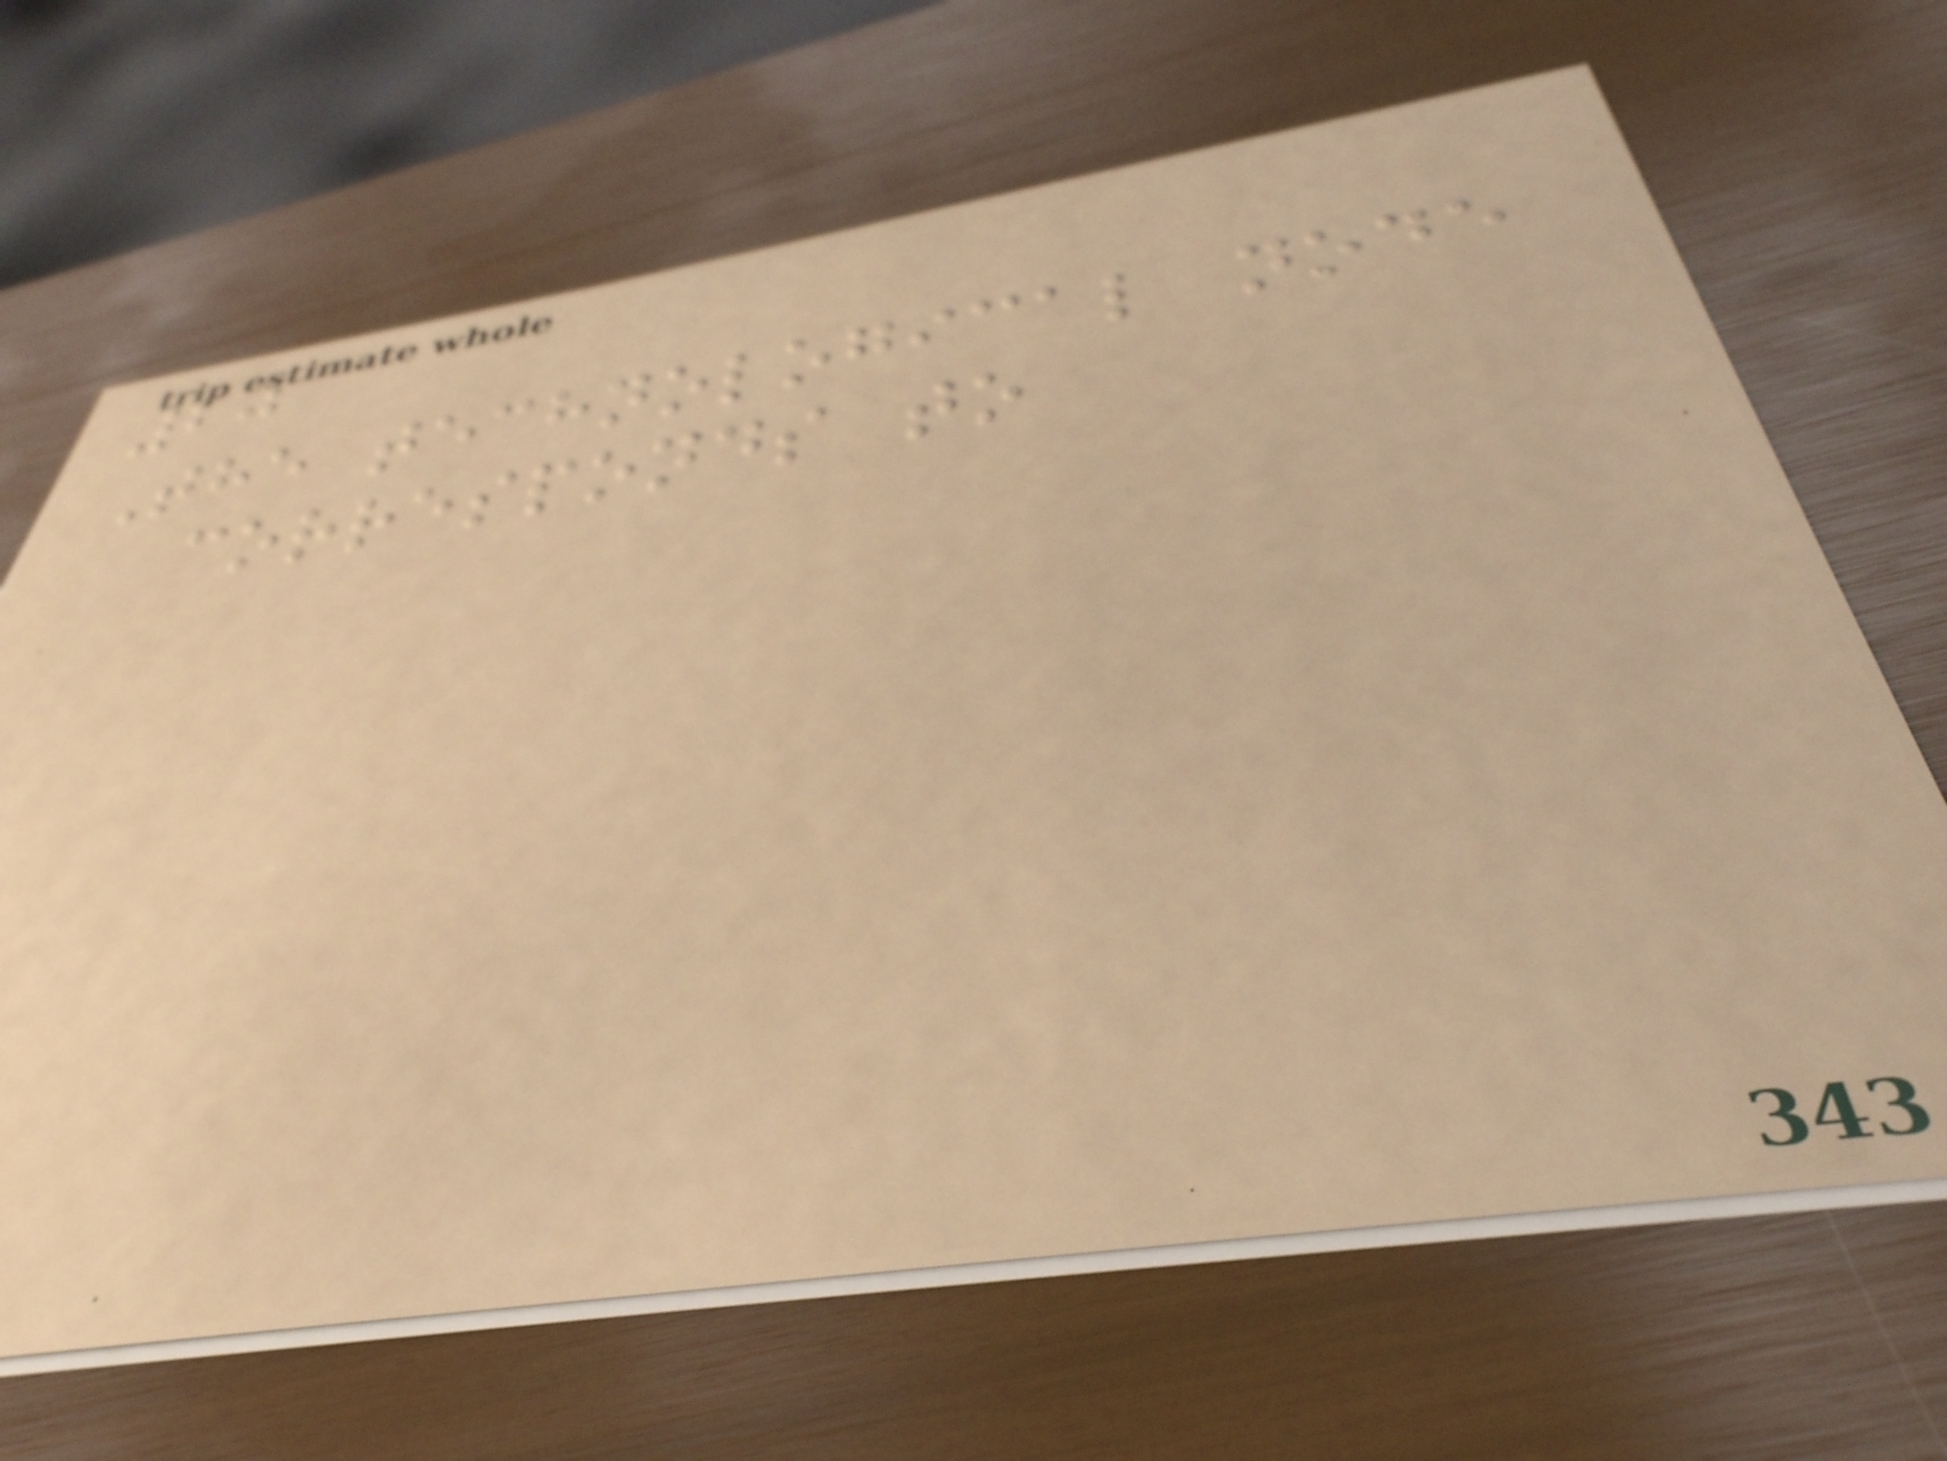20
The technological node
corresponds to
